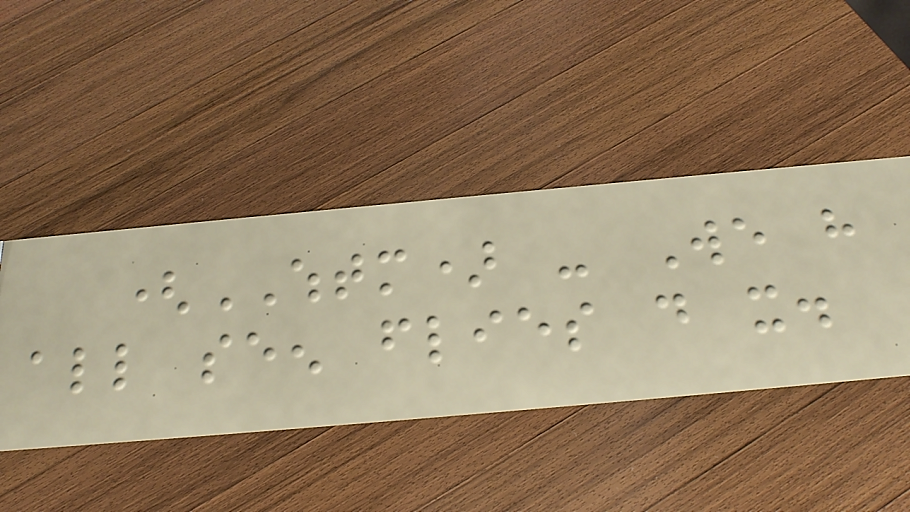(WHTM) - We have
all seen flies do it.
